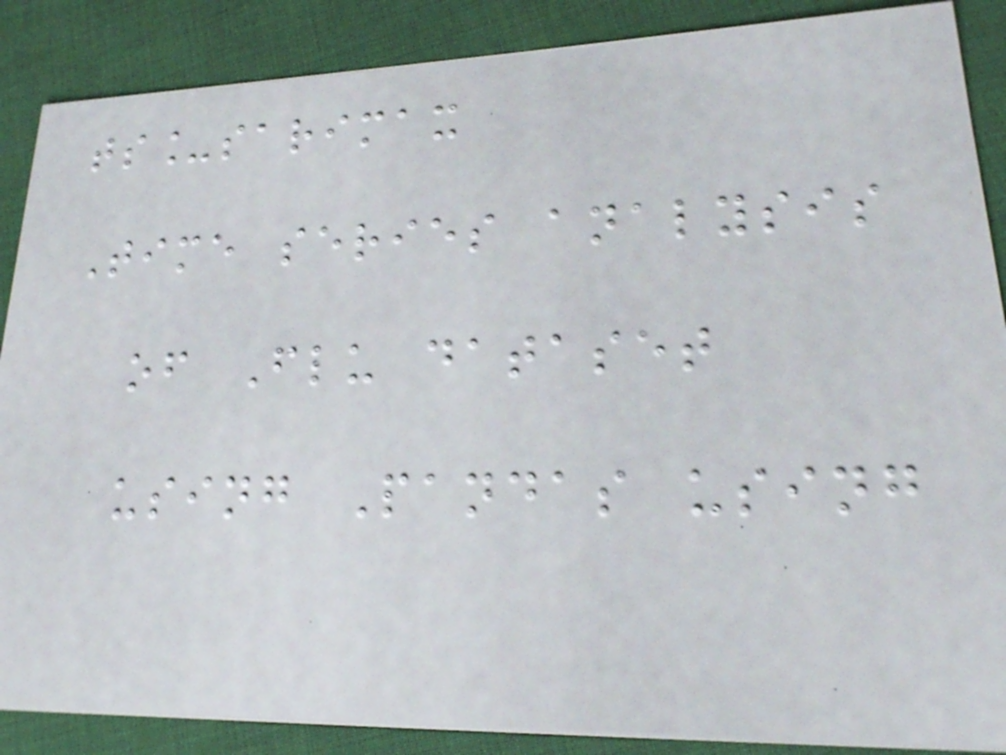ts_sarimax
Time series analysis
of Flu dataset
using Pandas using
